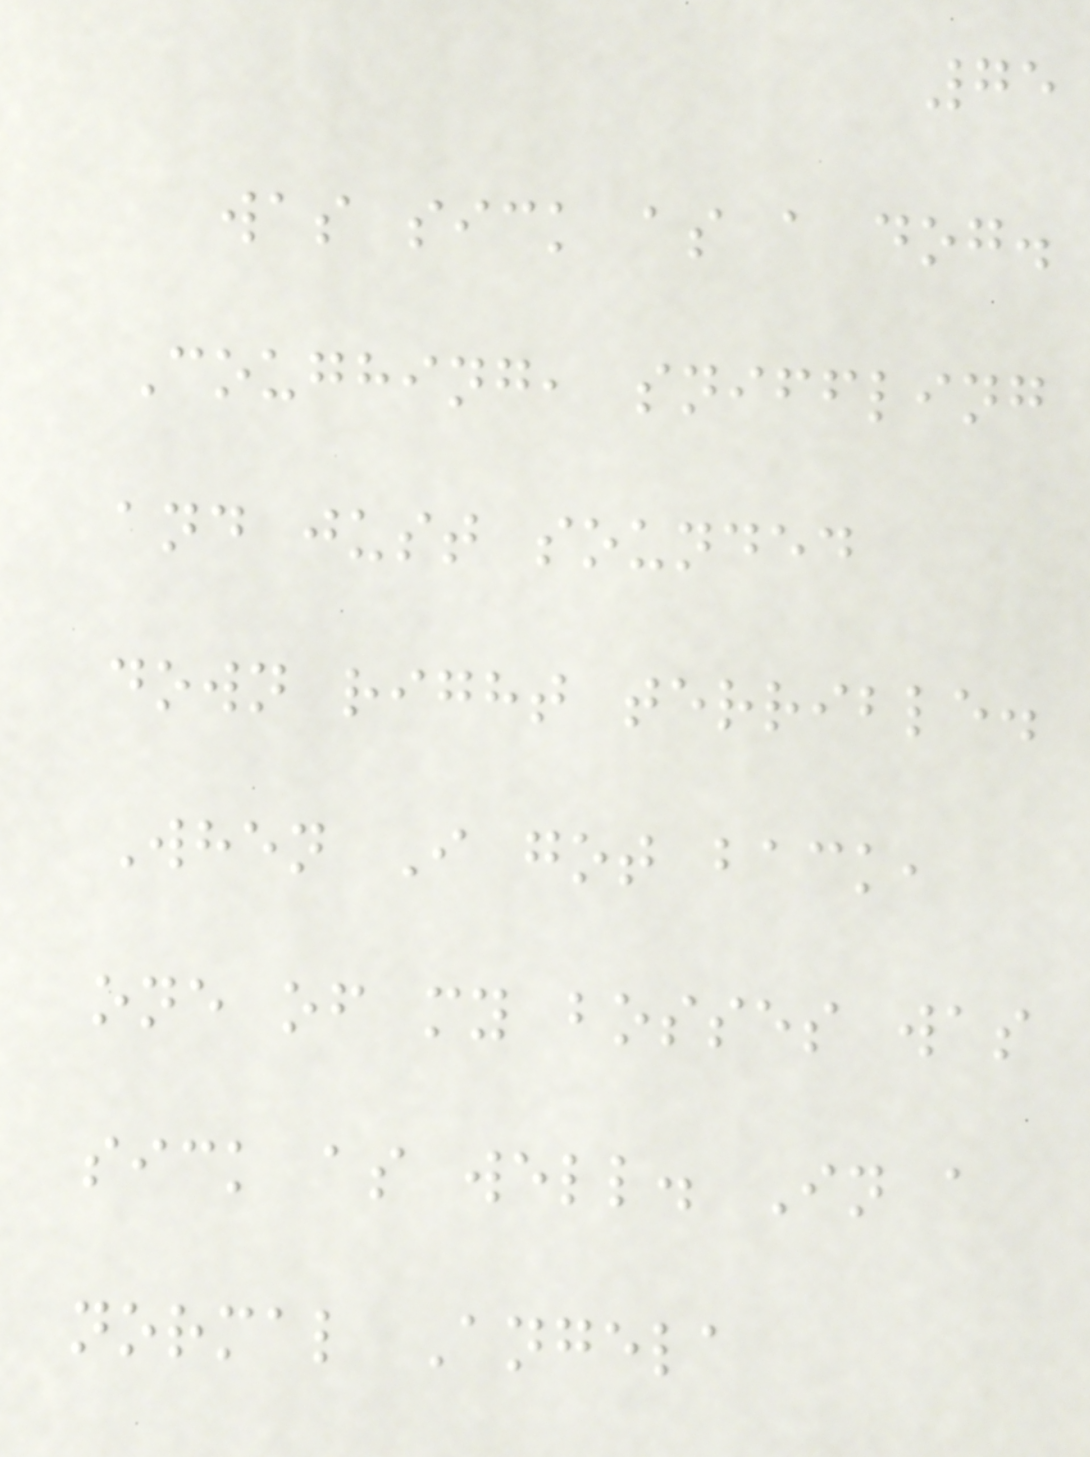75
was sick as a dog.
Coughing, sniffling
and just sounded
down right terrible.
When I got back,
one of my bosses was
sick as well. In a
normal Angela
